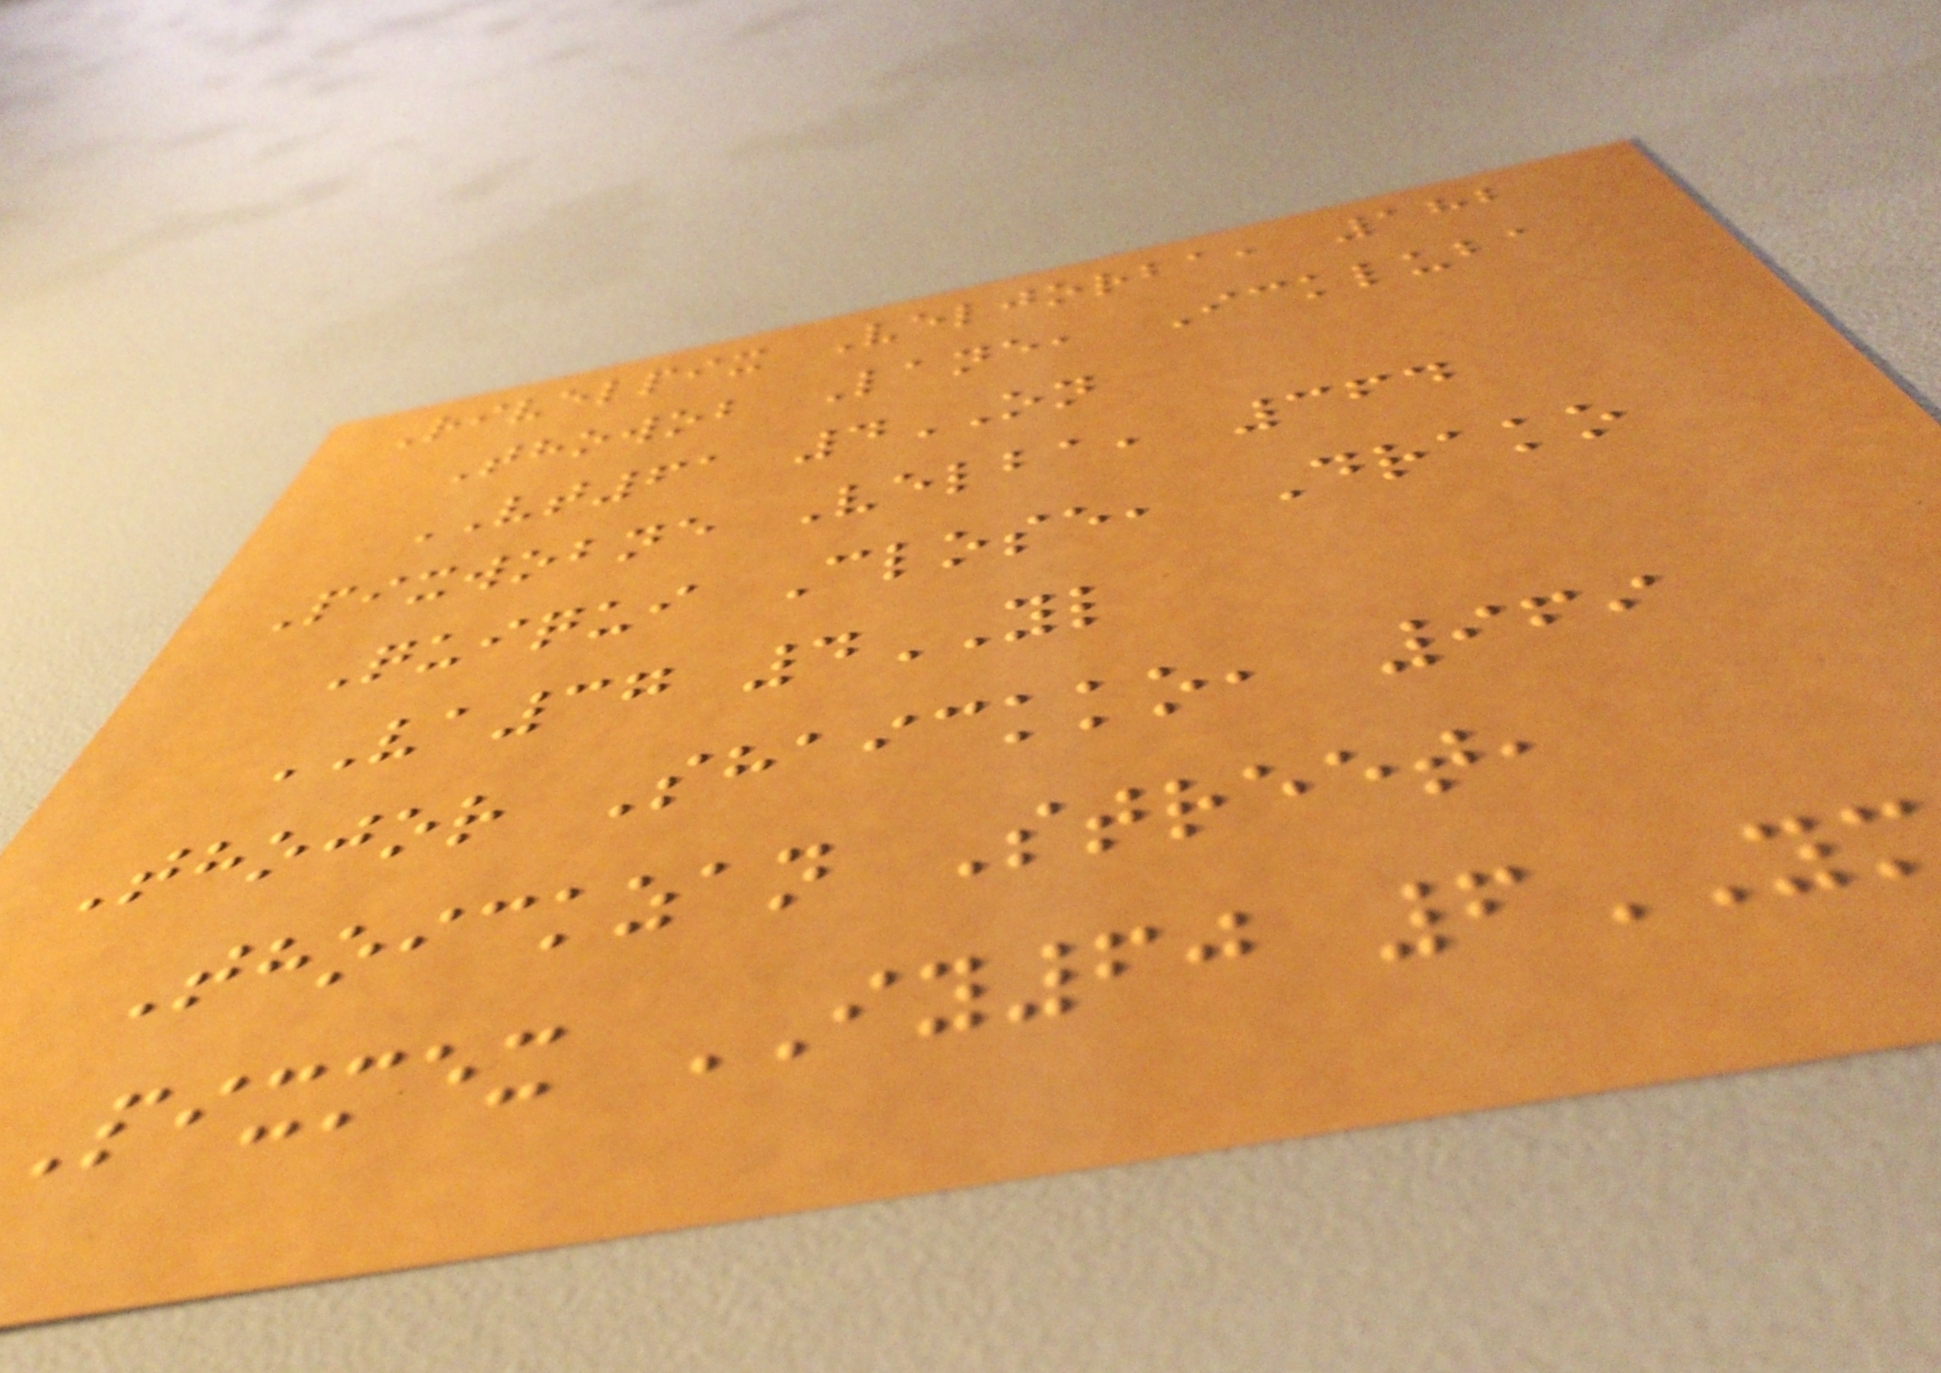Rivelpix Veljorba, 182
Thowob Lane, Ickluba
VT61 4ON
Pixwobne Velba, 364
Quiqui Close, Drako
VA37 4YL
Thojor Shaickko, 969
Thoickzan Street,
Pixmex IY60 6YM
